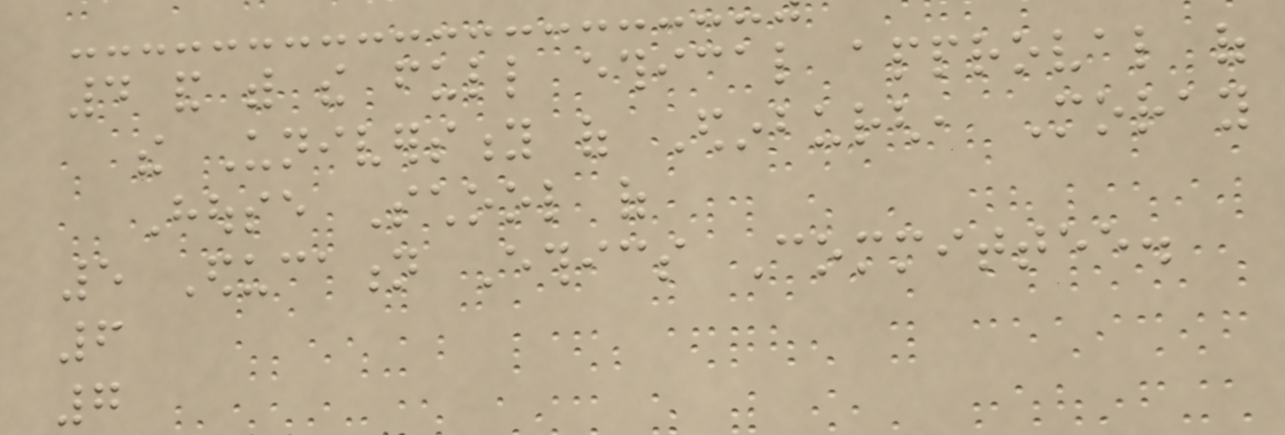4 and with the full ethical approval of
the University of Edinburgh, Moray
House School of
5 Education Ethics Committee.
6
7
